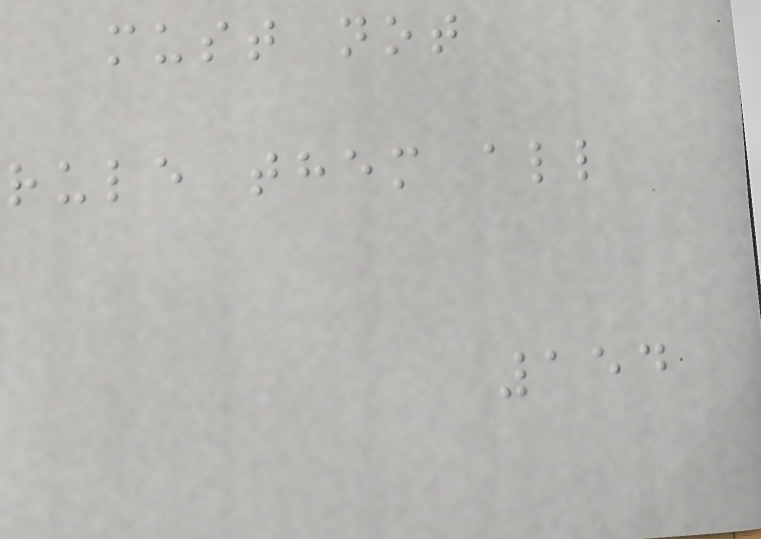must not
rule them all
154
